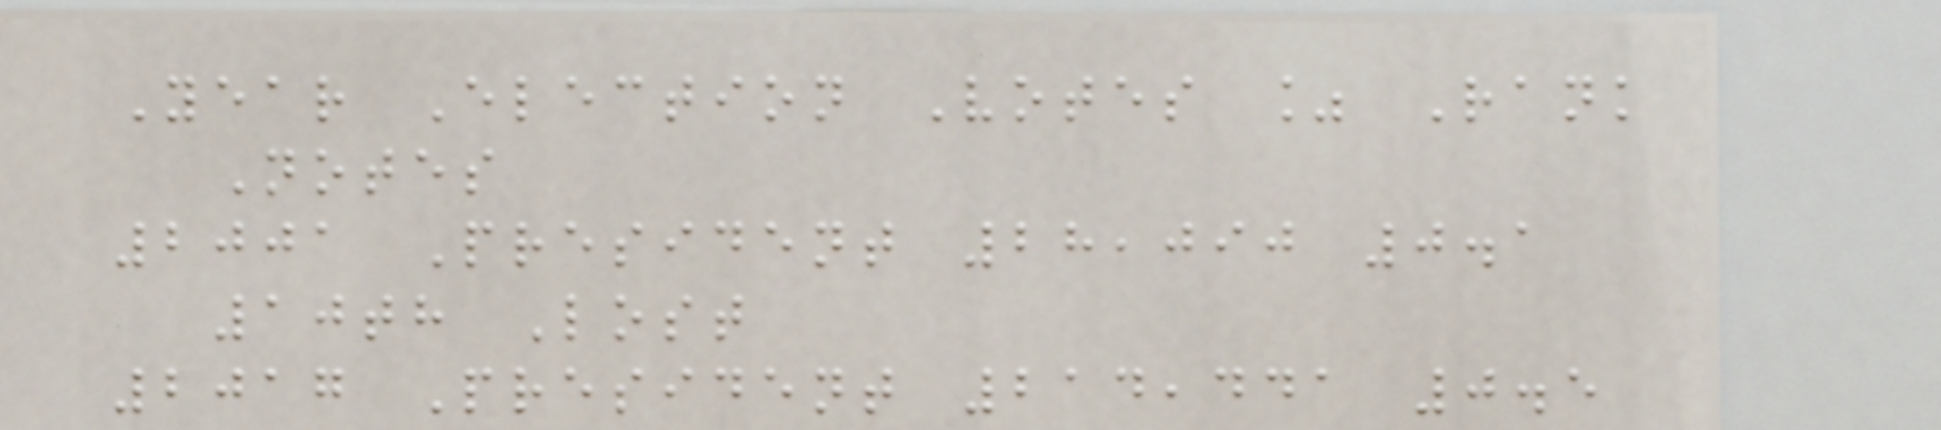Year Election Votes % Rank
Notes
2001 President 28,090 0.1
10th Lost
2017 President 214,441 0.5
